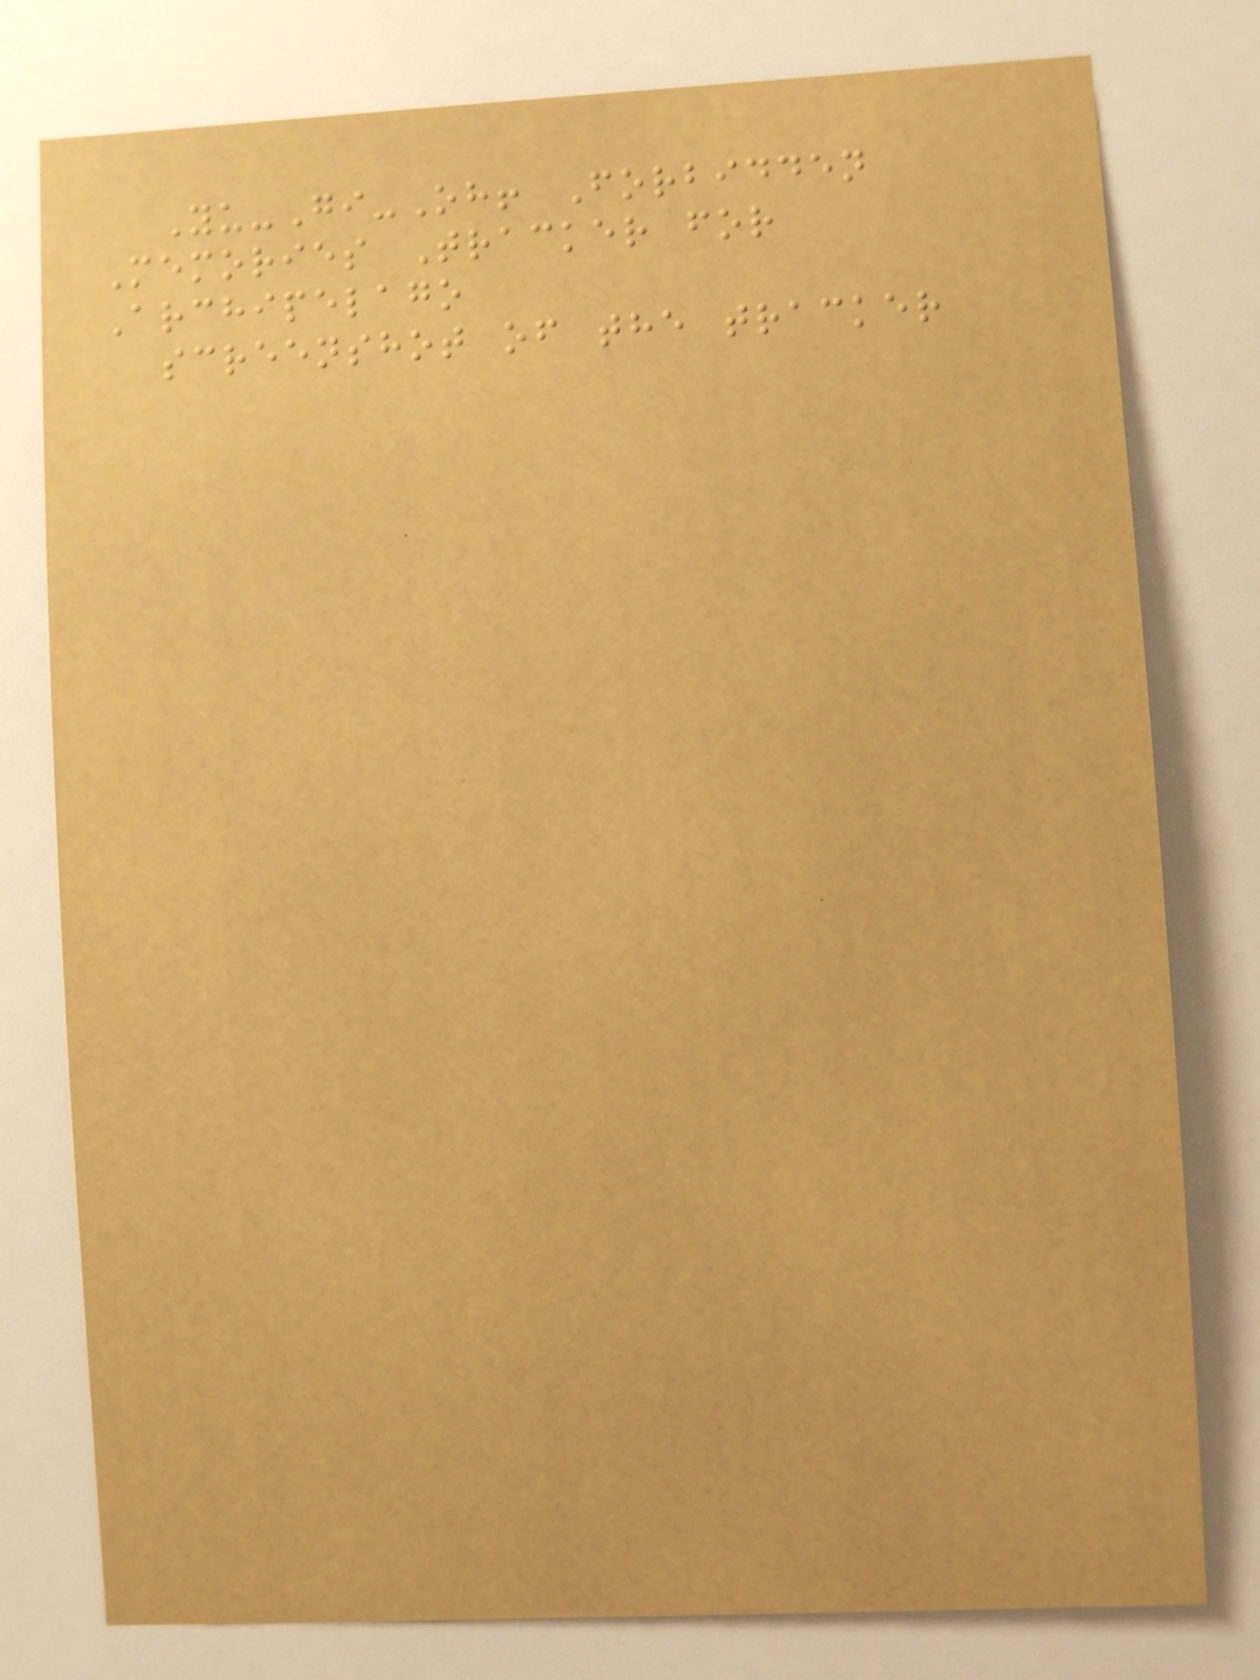Yu-Gi-Oh! Forbidden
Memories Tracker for
Archipelago
screenshot of the tracker
